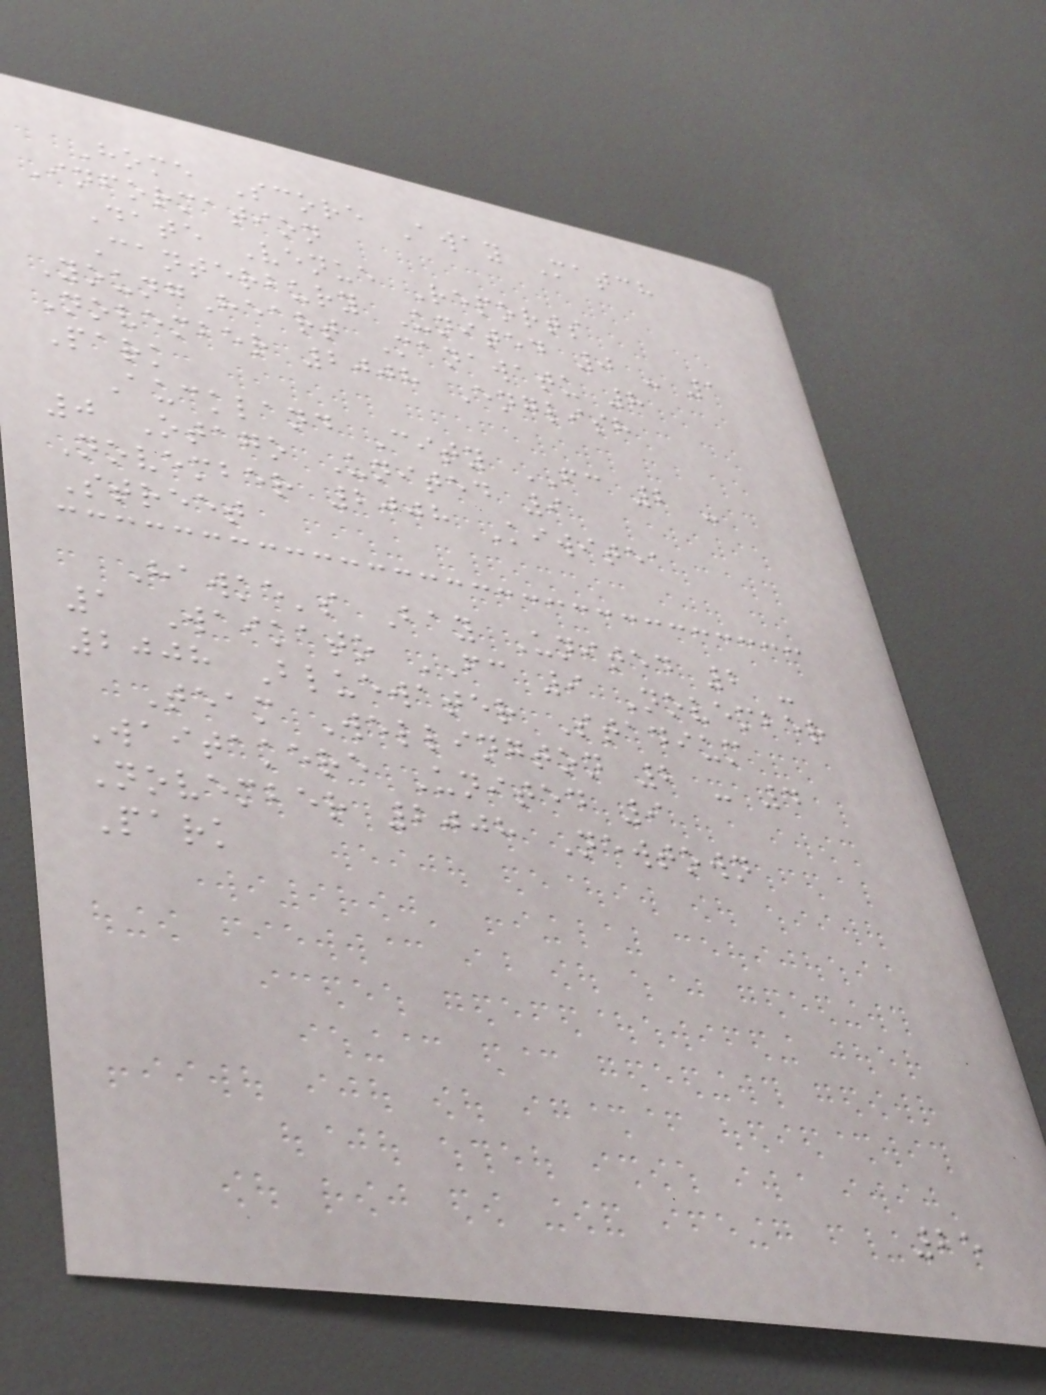Home Score Away Match
Information
Date Venue Reports
Canterbury United 0 - 1
YoungHeart Manawatu 8
November 2008 English
Park
Auckland City FC 2 -
0 Otago United 9
November 2008 Kiwitea
Street
Hawke's Bay United 2 -
1 Waikato FC 9 November
2008 Bluewater Stadium
Team Wellington 2 - 4
Waitakere United 9
November 2008 Newtown
Park
25
